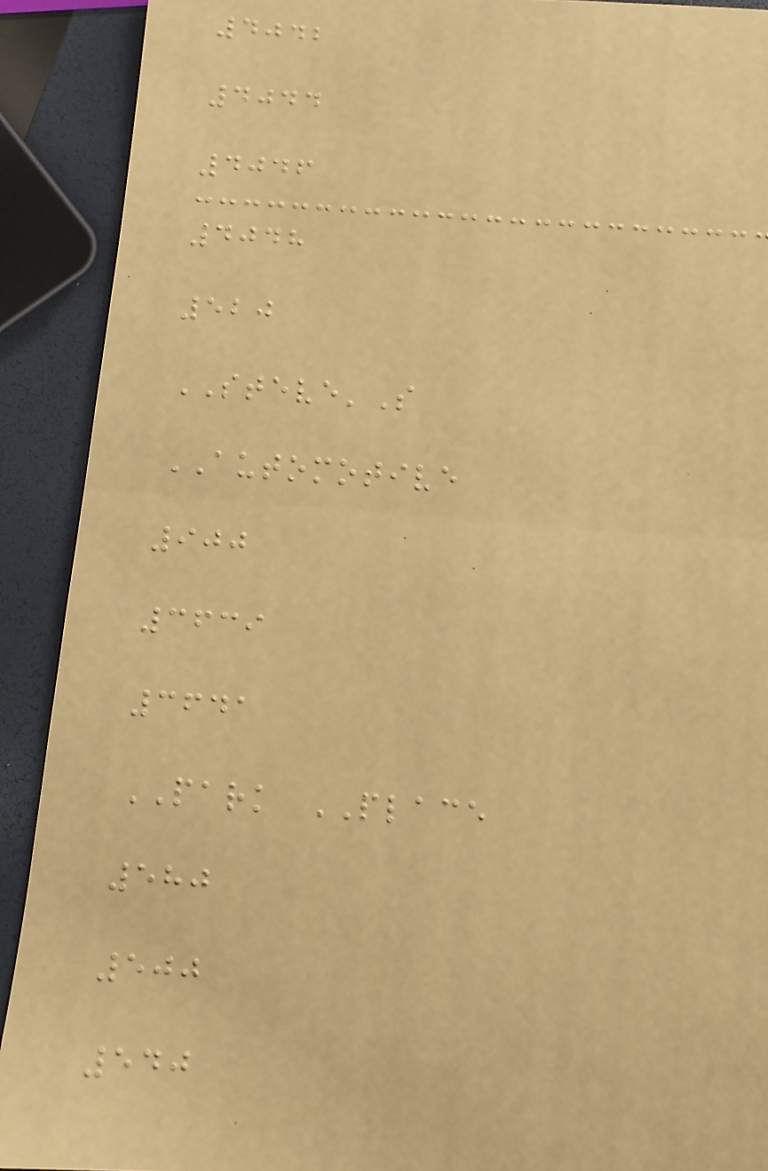4042
4044
4046
4048
520
STEVE'S
AUTOMOTIVE
900
3639
3641
PARK PLACE
580
500
540
